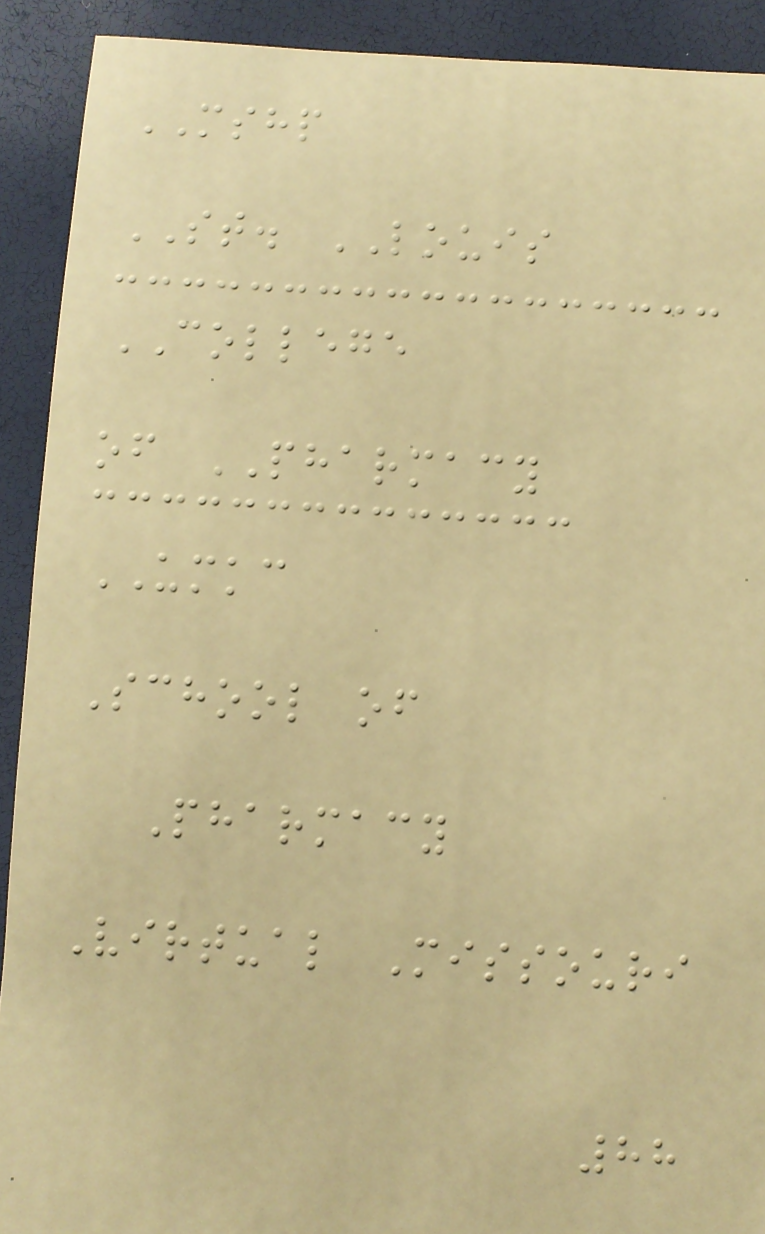MSHP
ST. LOUIS
COLLEGE
of PHARMACY
UMKC
School of
Pharmacy
Virtual Missouri
88
